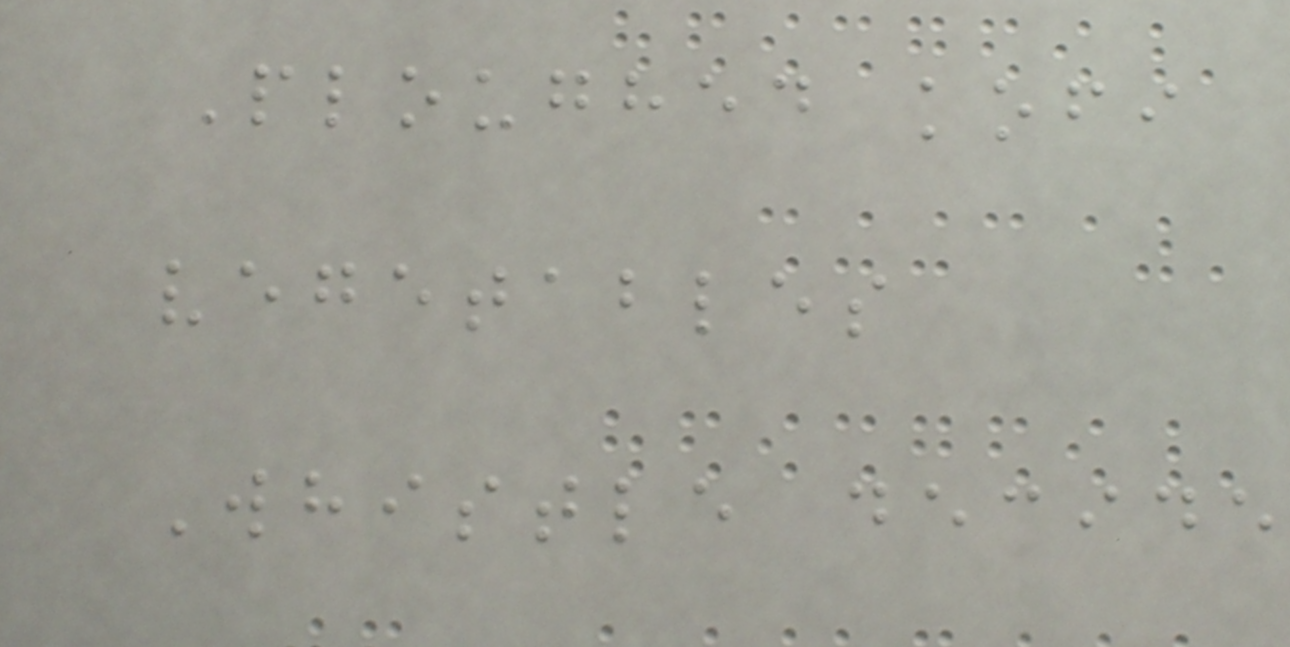Ploughed kofi
vegetables
Whistle decide
